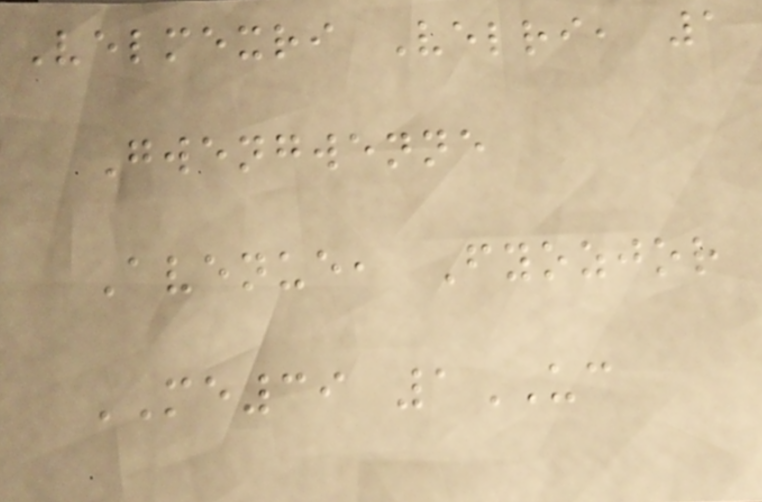Velmexri Velri, 1
Gwengwenne
Avenue, Fyozjor
ME39 1UC
